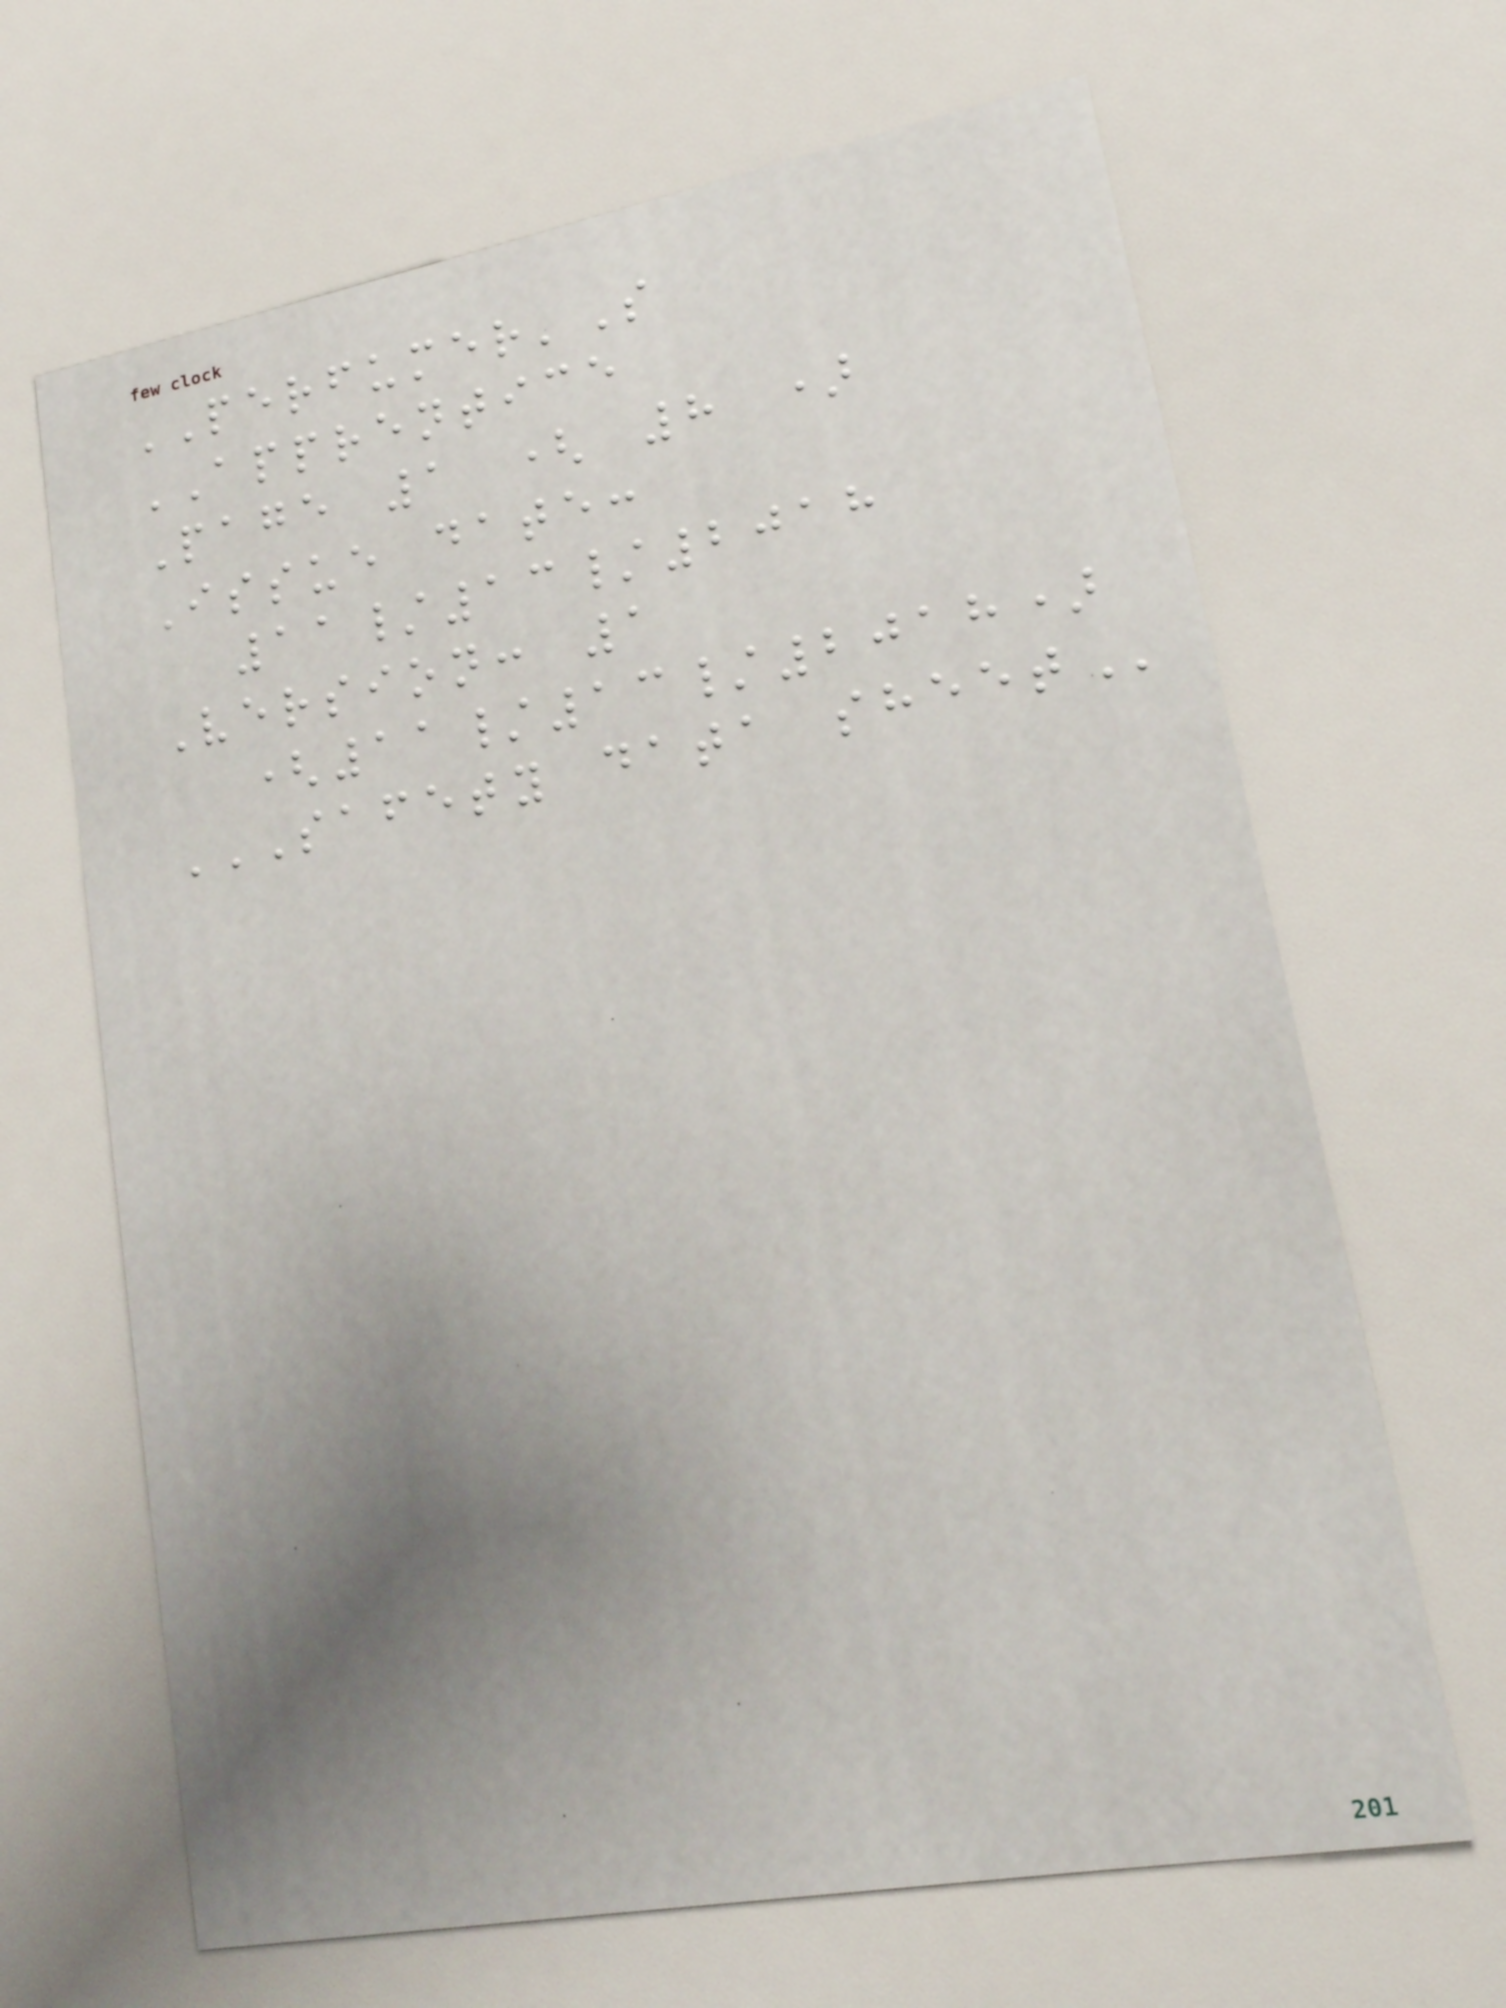PERFUMER'S
APPRENTICE
Page 1 ( 8 )
Issue date:
11/13/2018
Version: 1
(11/13/2018)
SAFETY DATA SHEET
